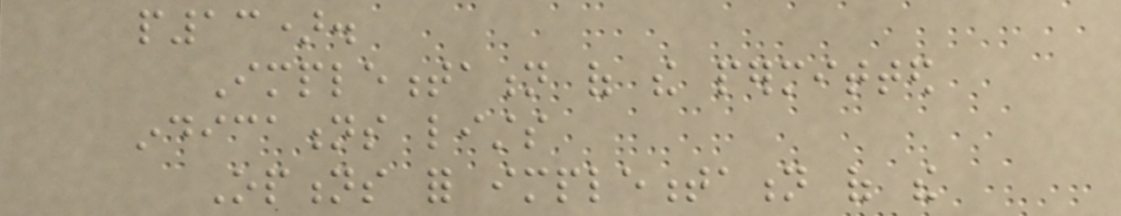p13).
Implementation of the permitted
indications lists
Options for implementation of the
